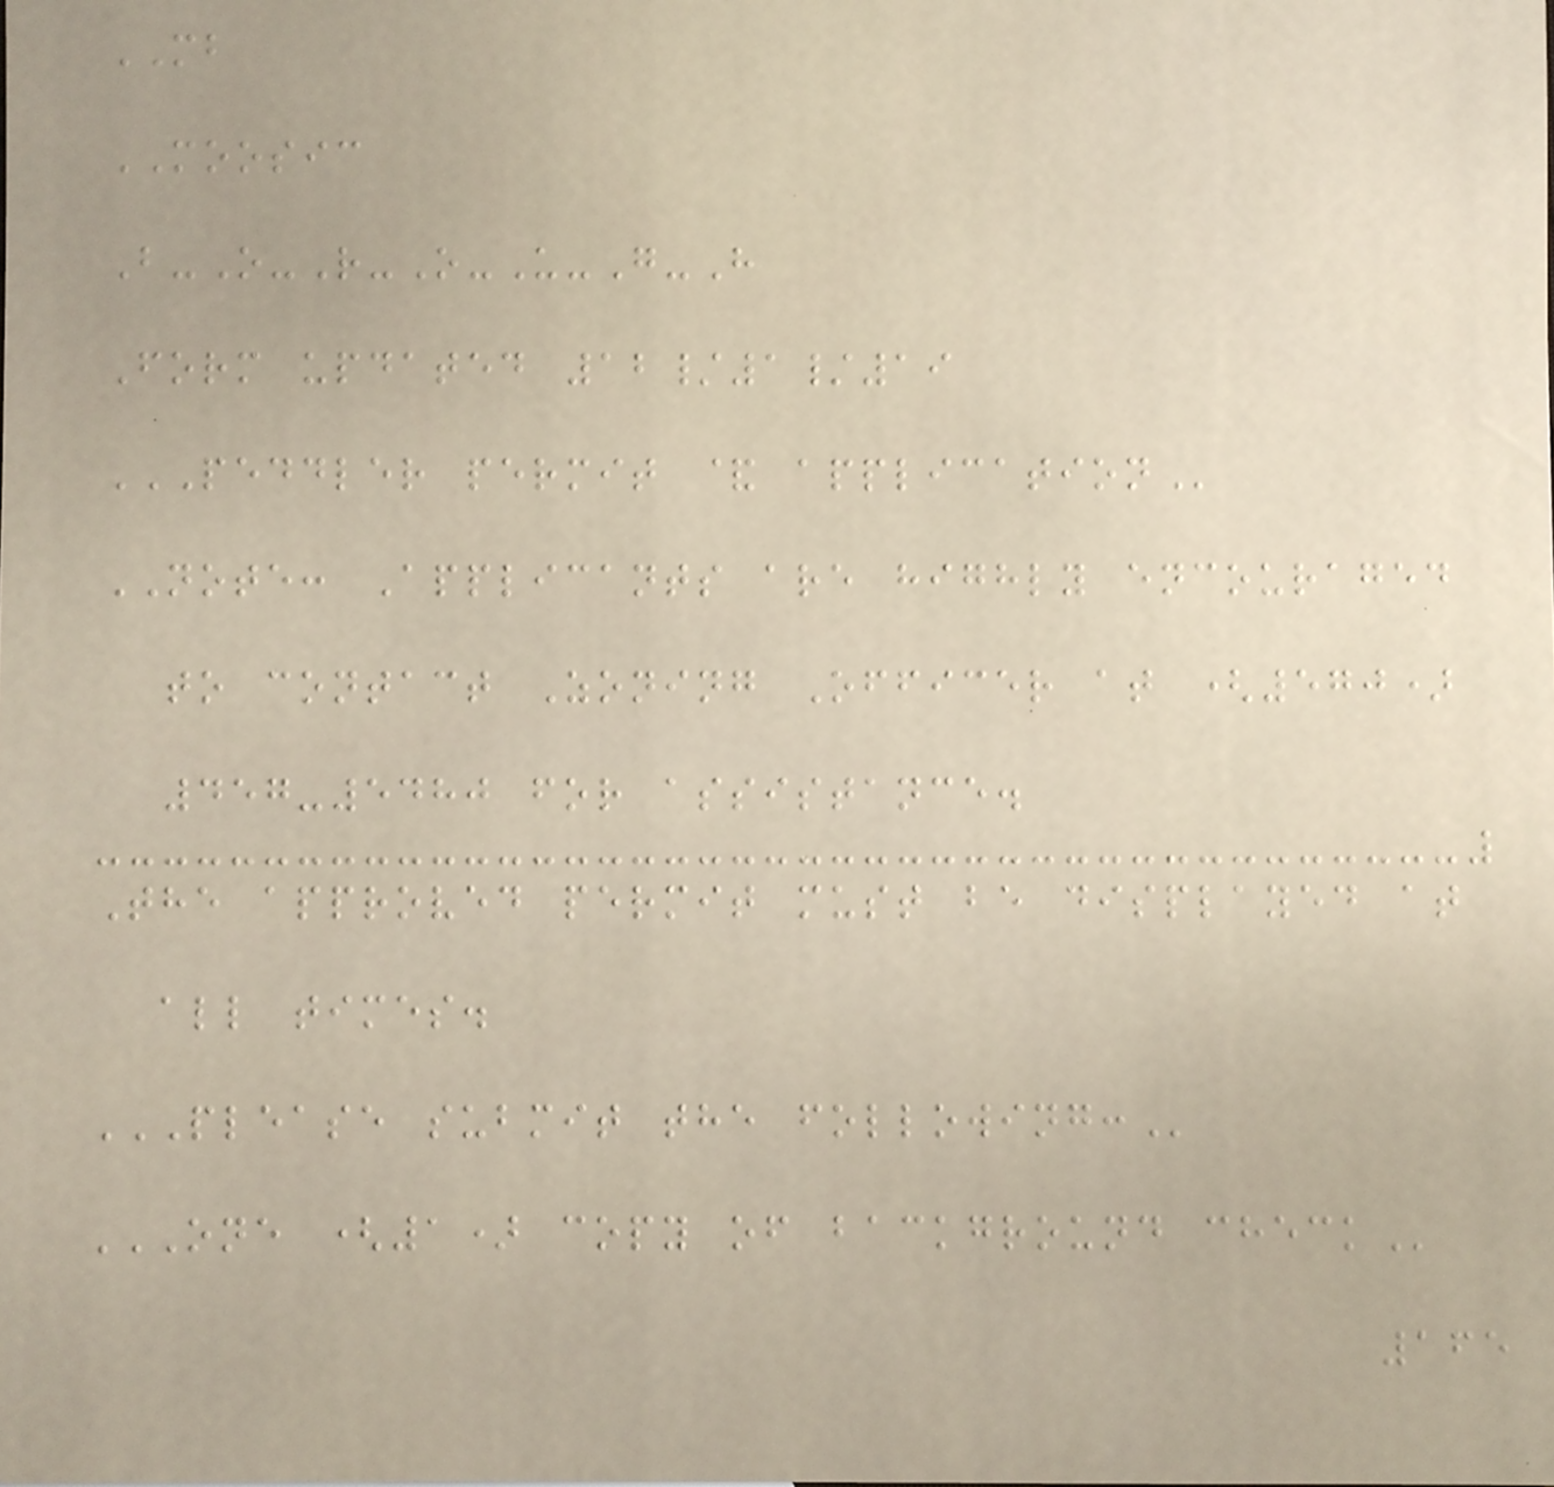MB
MOOSIC
B-O-R-O-U-G-H
Form updated 12/1/19
PEDDLER PERMIT & APPLICATION
NOTE: Applicants are highly encouraged
to contact Zoning Officer at (570)
457-5480 for assistance.
The approved permit must be displayed at
all times.
PLEASE SUBMIT THE FOLLOWING:
ONE (1) COPY OF BACKGROUND CHECK
165
